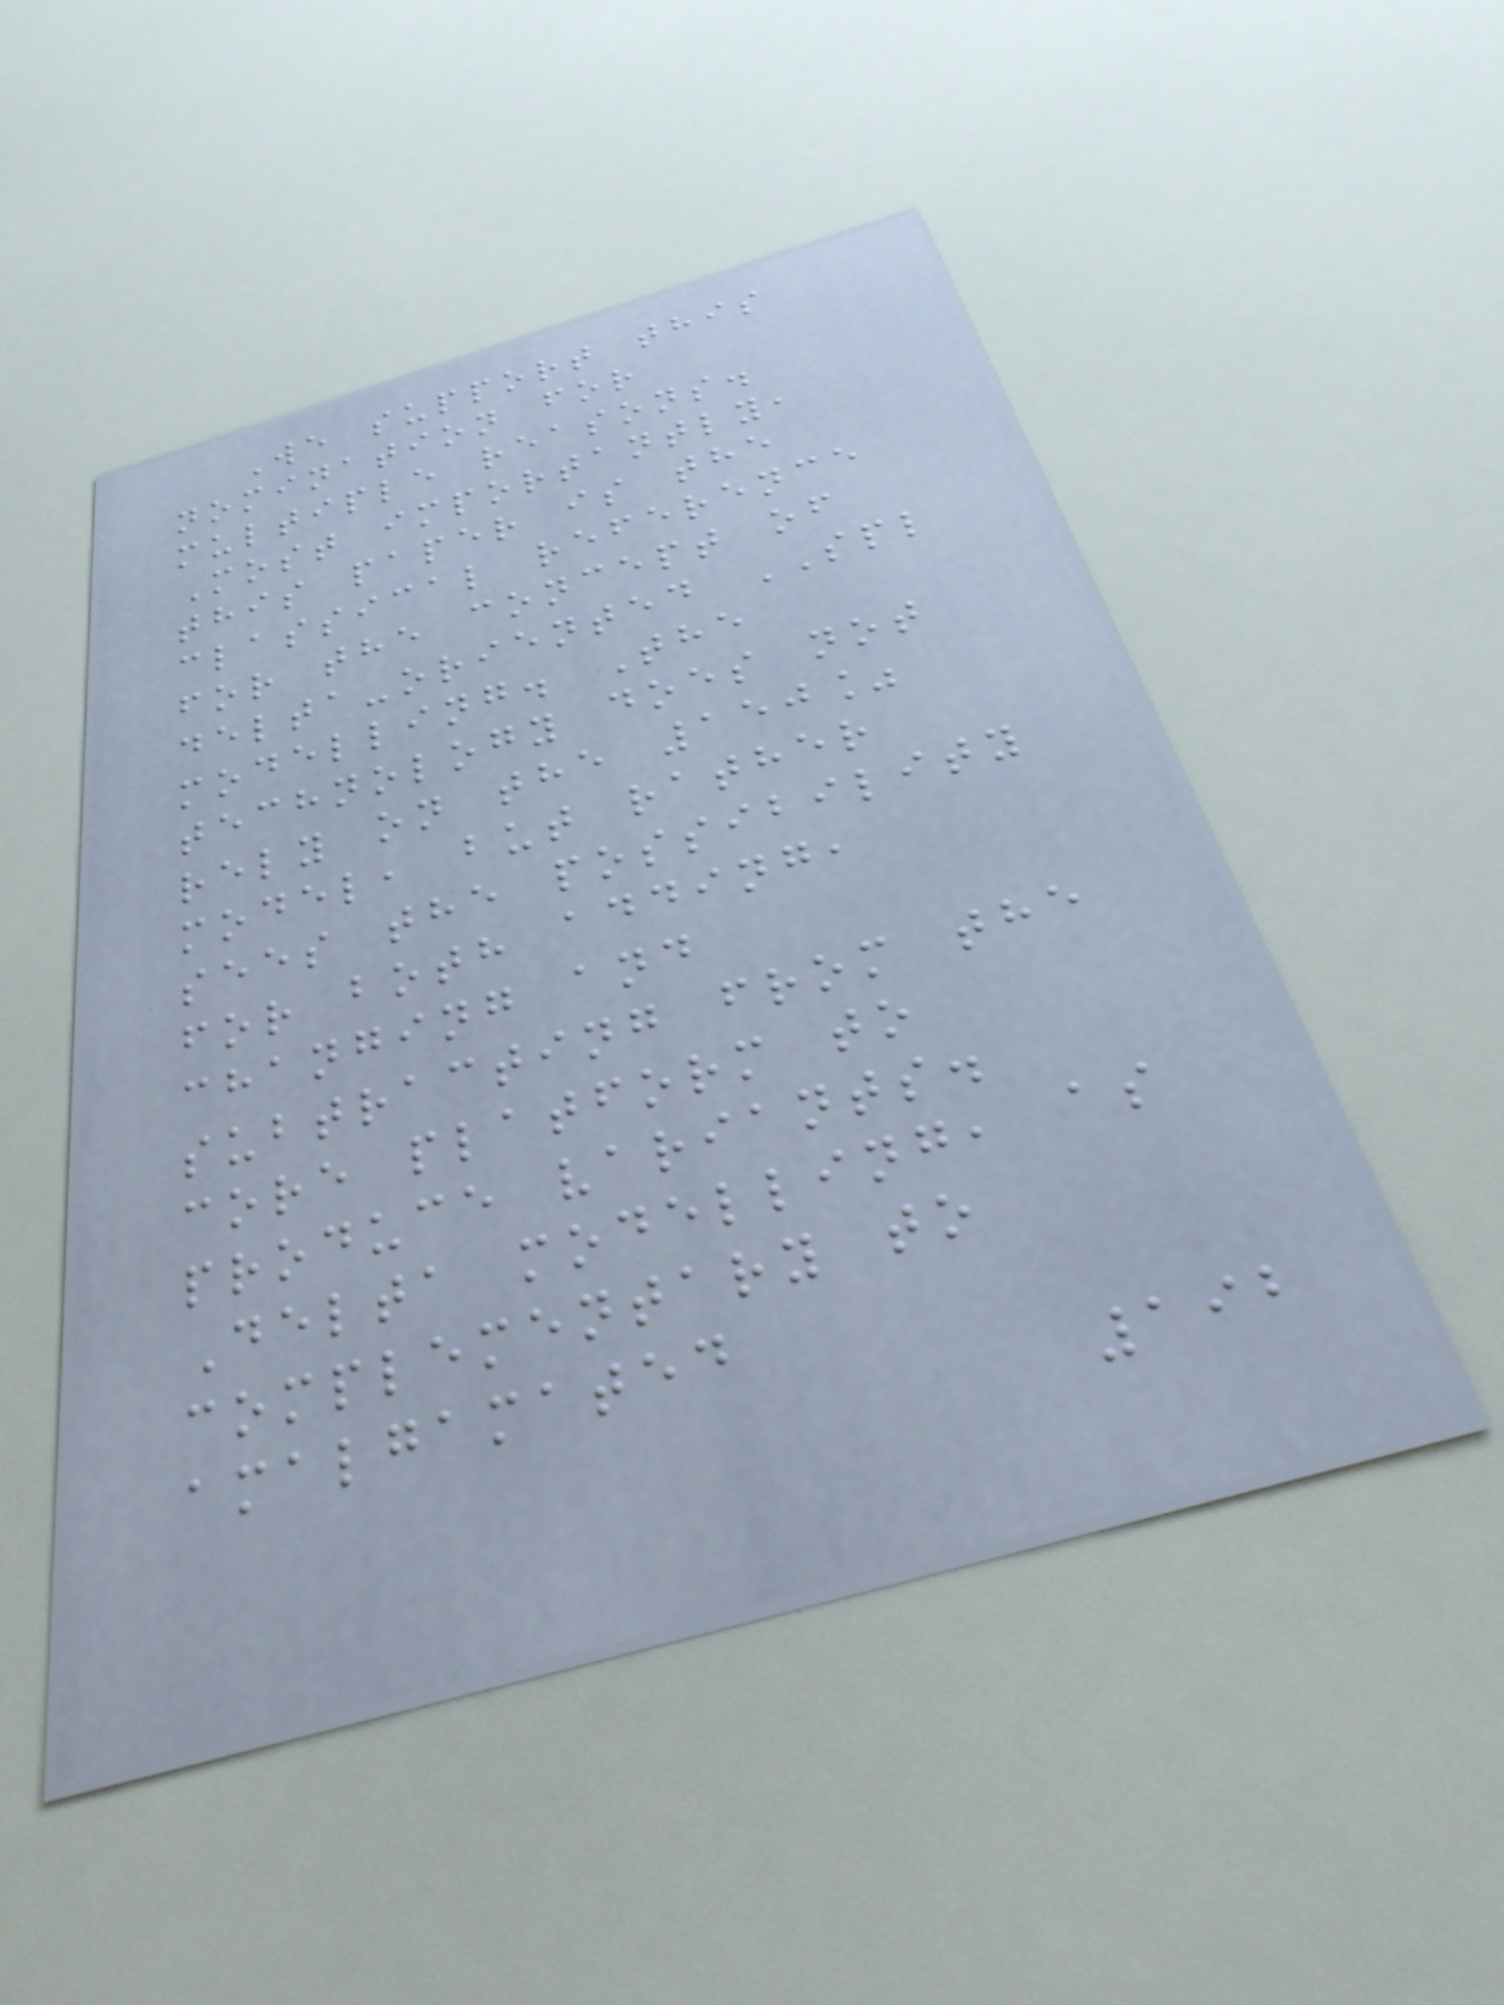We support this
nomination for
multiple reasons.
Most importantly,
this paper is the
classical reference
for the concept of
delta-oriented SPL
modelling. The
technology does not
rely on the 150%
model, but rather
sees the possibility
for both adding,
changing and
subtracting from the
core platform to
produce variants.
Delta modelling, as
complementary to
amalgamated
192
